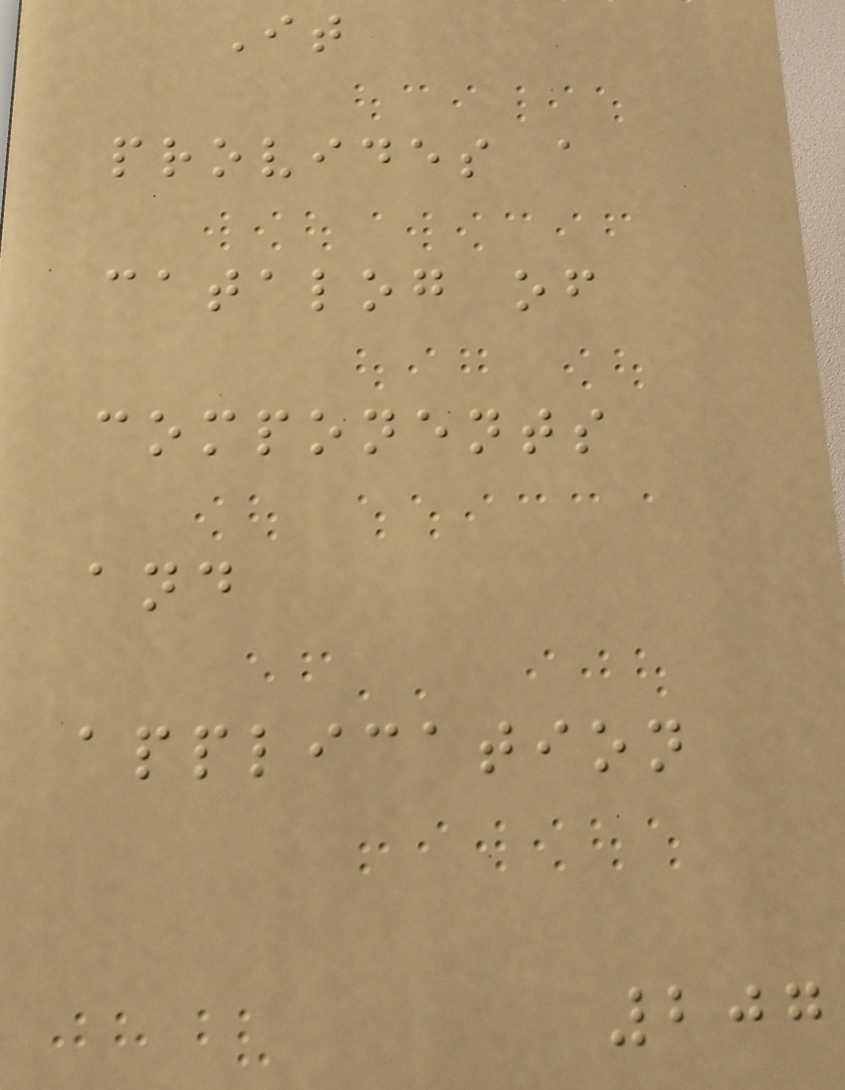It
provides a
catalog of
components
and
application
207
